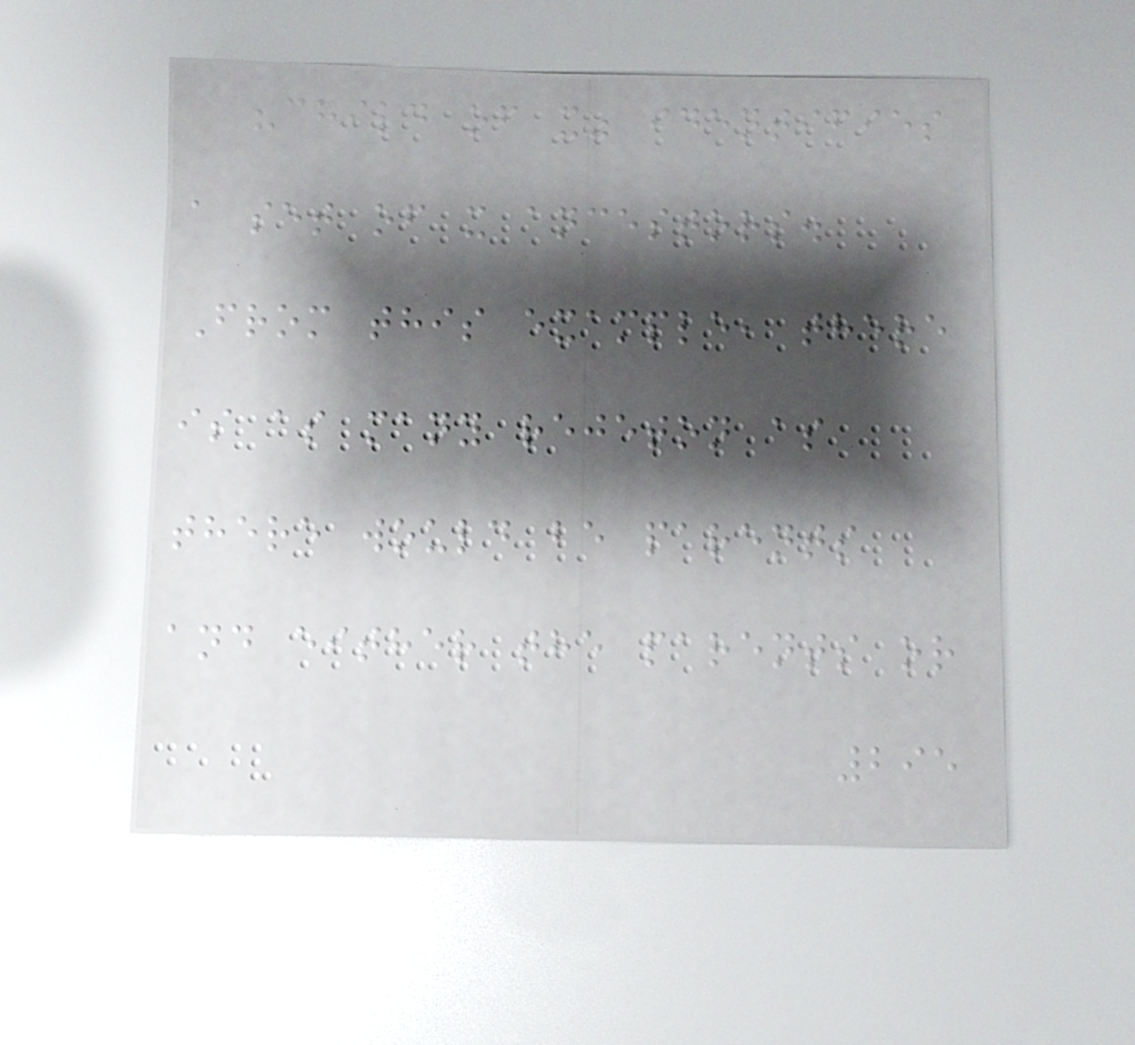"child of x" identifies
a set of x ancestors.
From this example, there
is as many rejeton as
there would be parents
and either the parents or
295
